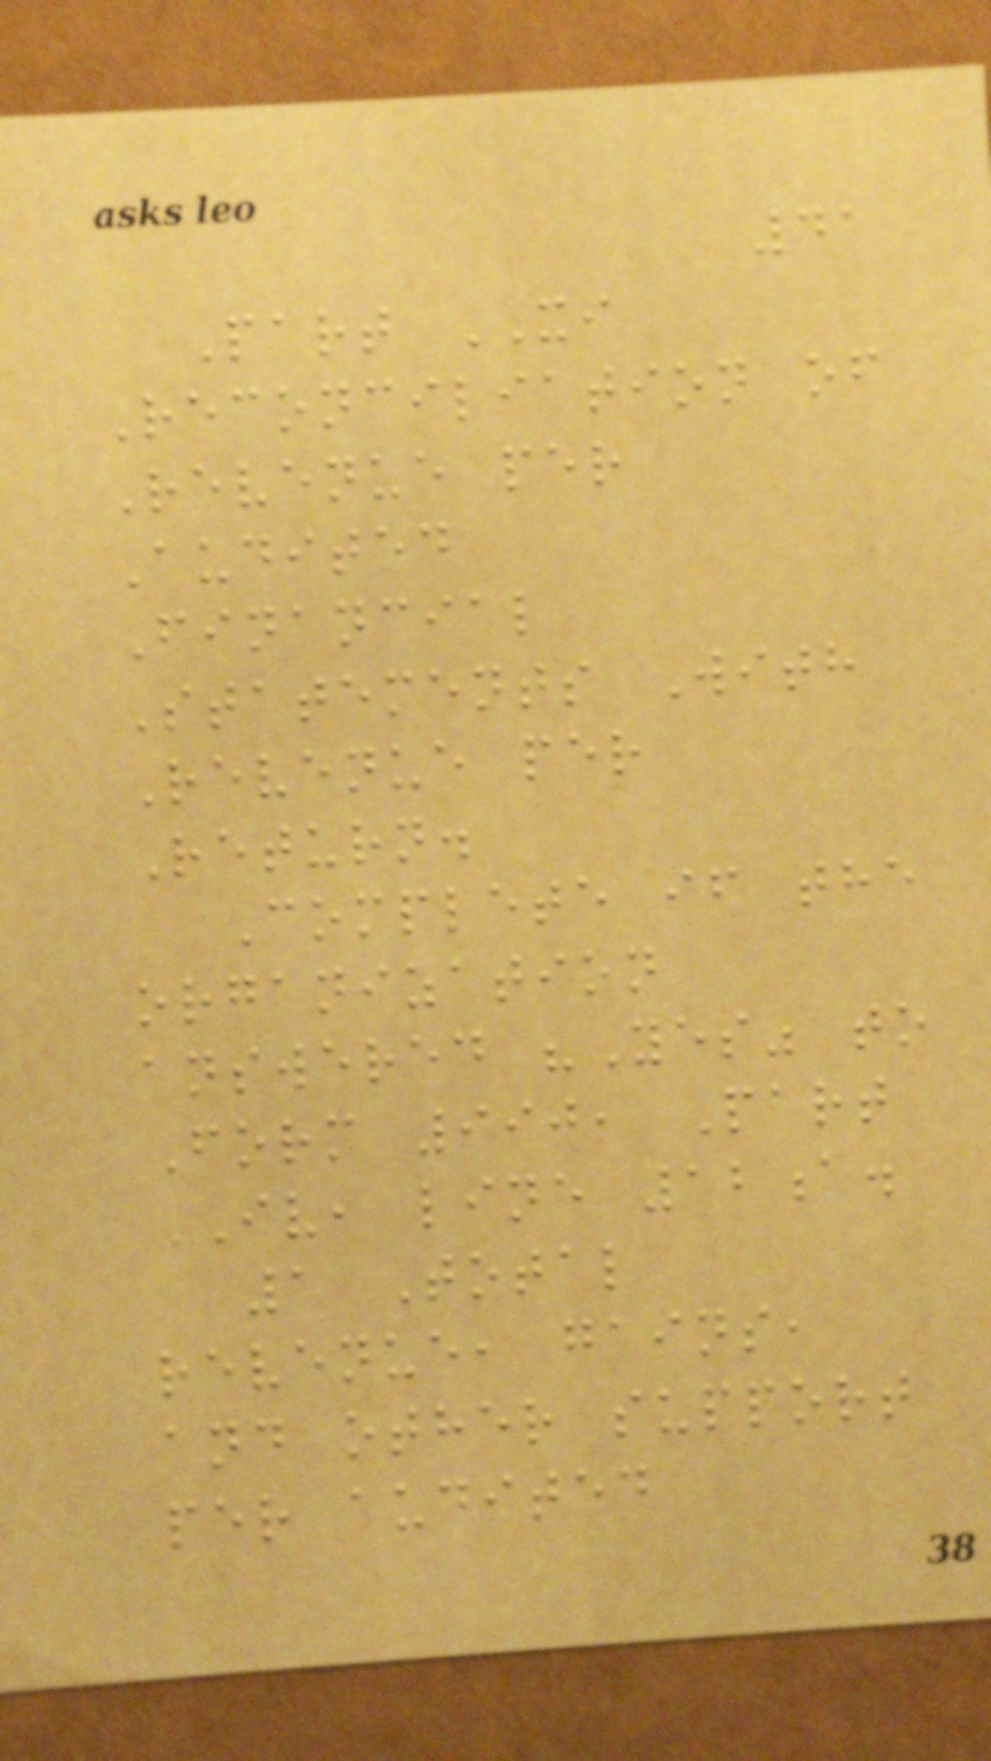41
Part XI
Reconciliation of
Revenue per
Audited
Financial
Statements With
Revenue per
Return.
Complete if the
organization
answered "Yes" to
Form 990, Part
IV, line 12a.
1 Total
revenue, gains,
and other support
per audited
